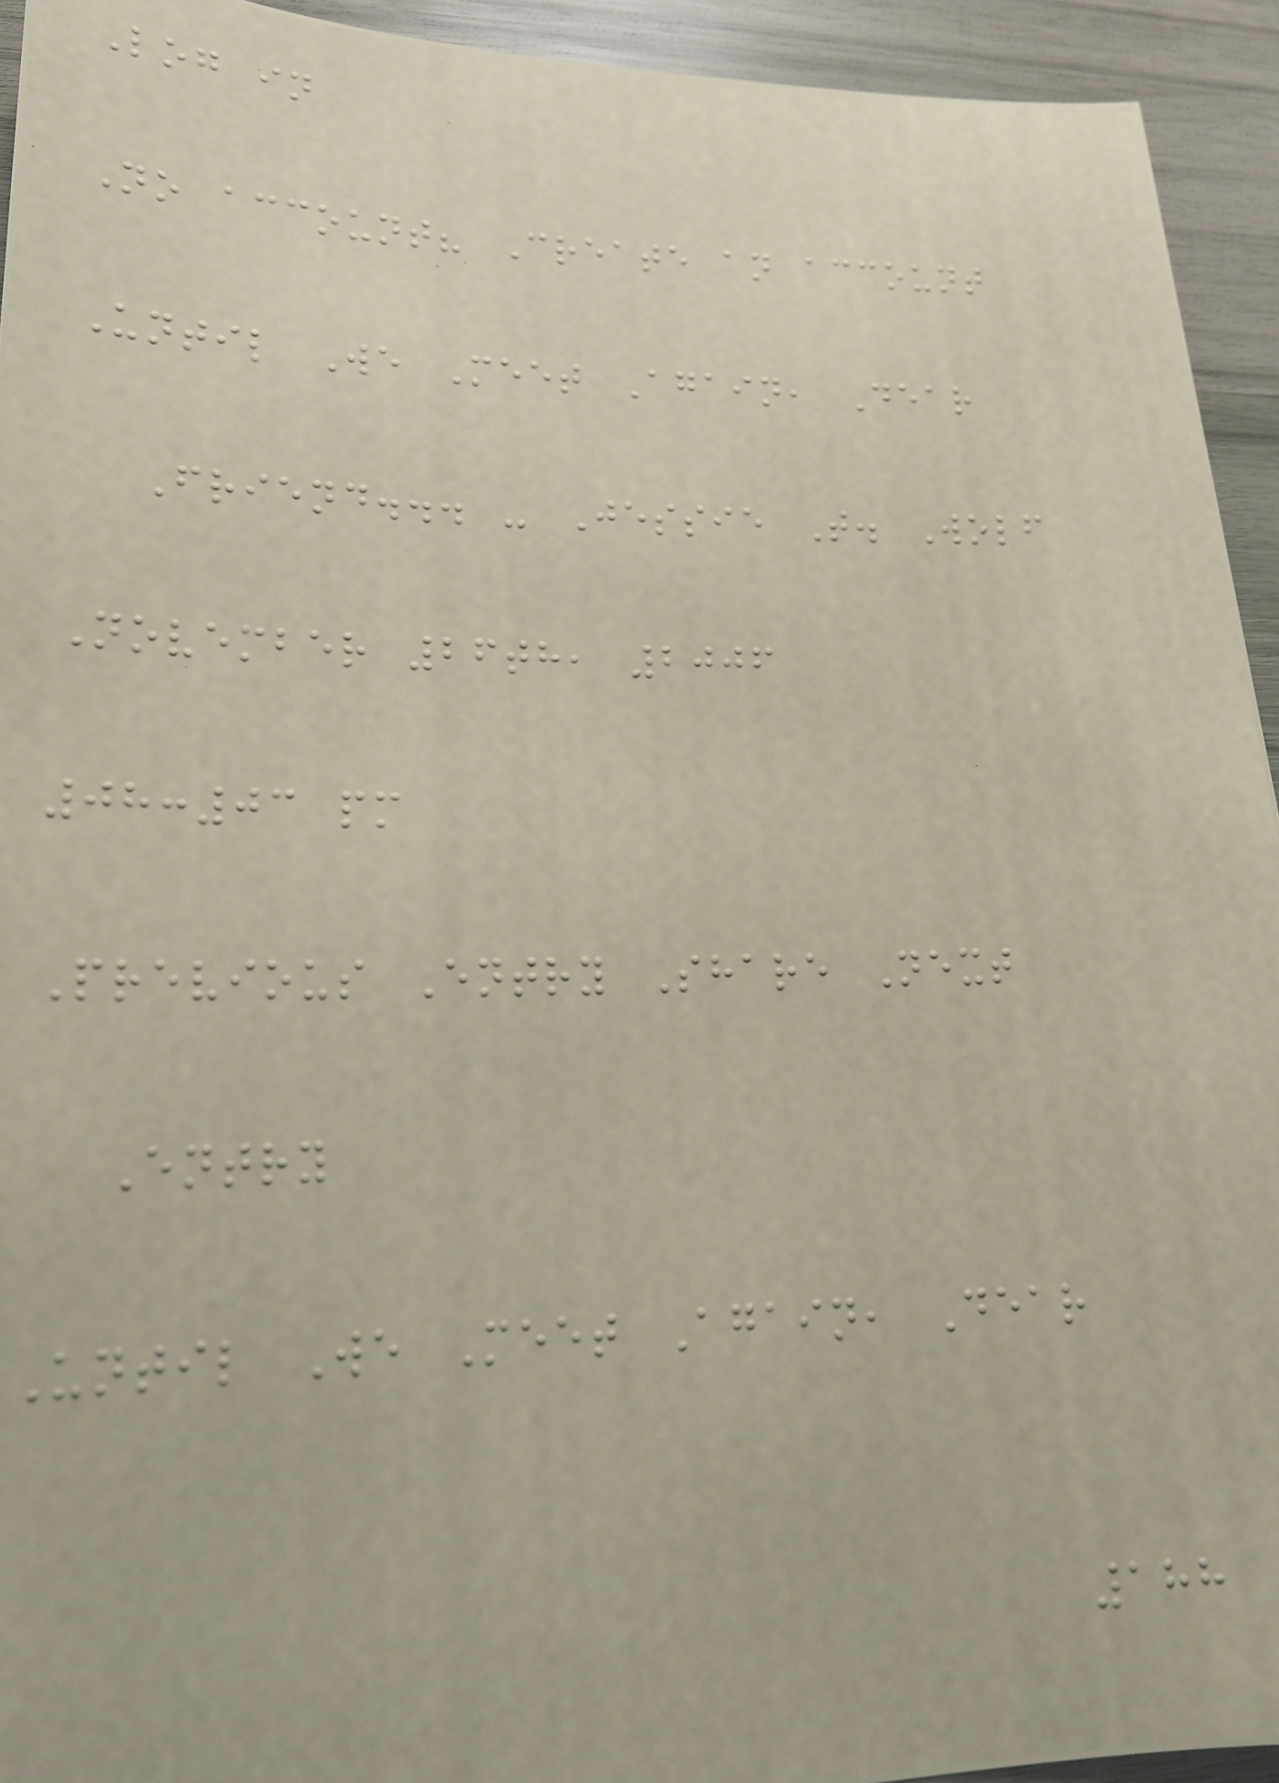Log in
No account? Create an account
Until We Meet Again, Dear
Friend... - Jessie T. Wolf
November 26th, 2006
08:03 pm
Previous Entry Share Next
Entry
Until We Meet Again, Dear
188
